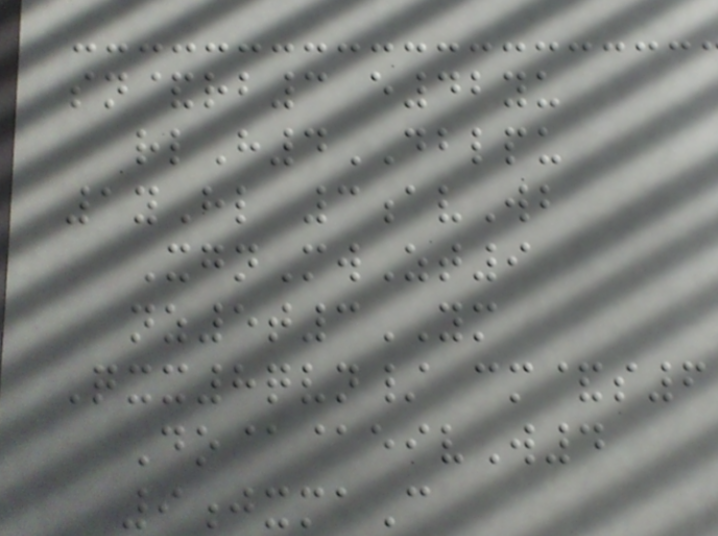sn&rb3 e42yu
rlH4DBLPU
1yHl 3avWb
XgnMwZt9
nz5t3YM
Qxx8qvn/ cm&s6
Do@@eivW4
9jxmaC
